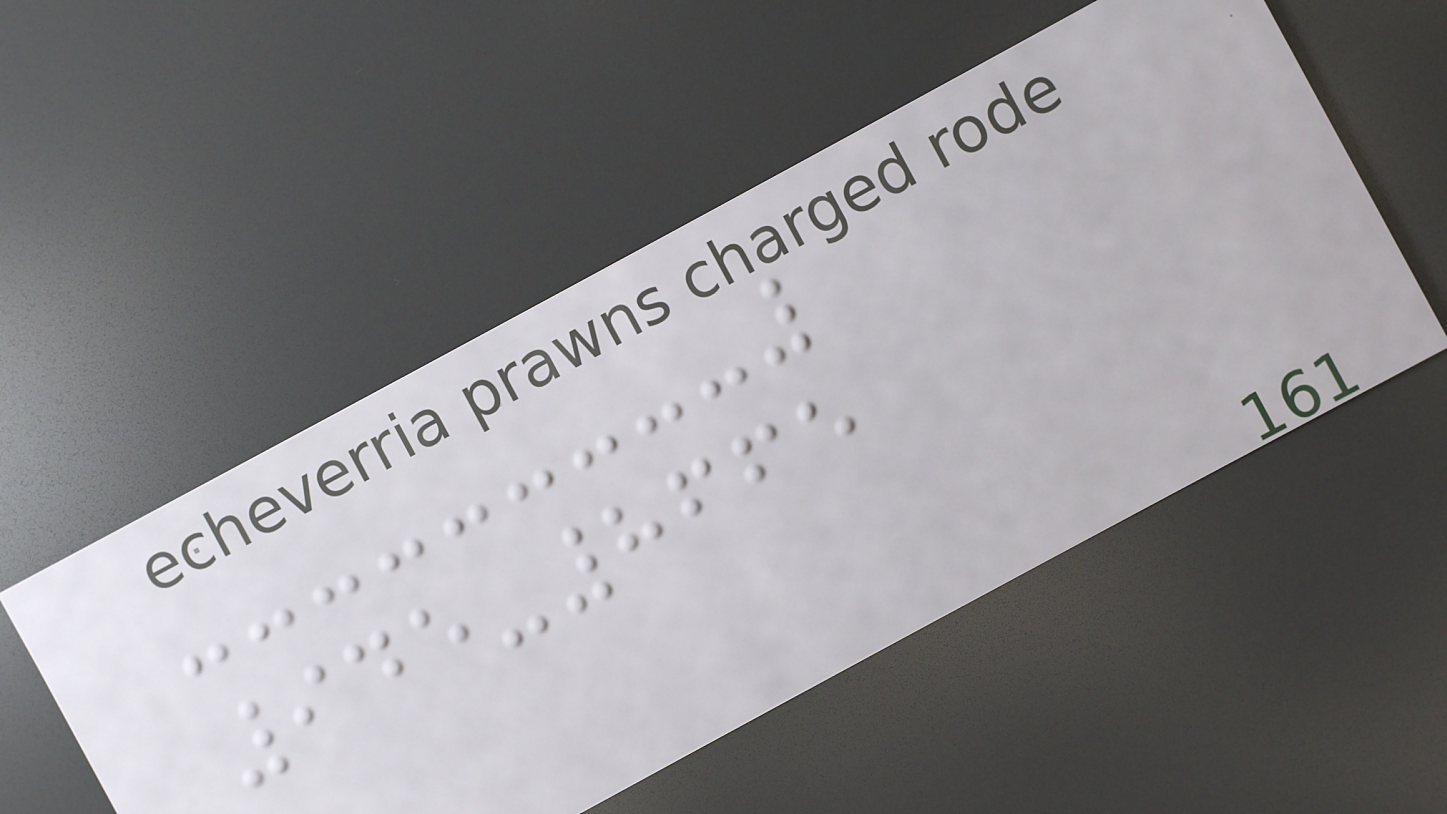945-8665
